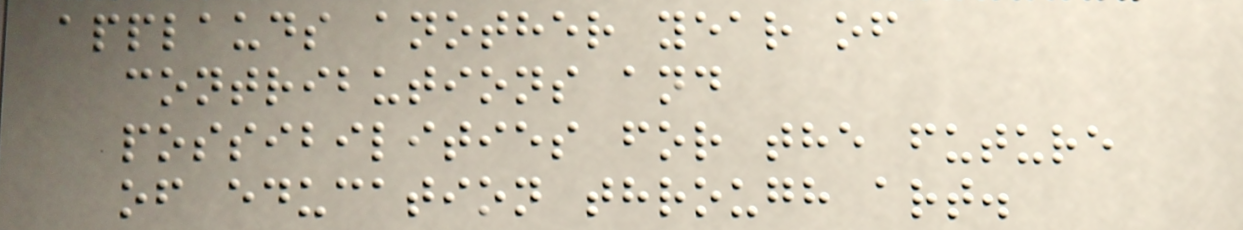applauds another year of
contributions and
possibilities for the future
of education through art.
